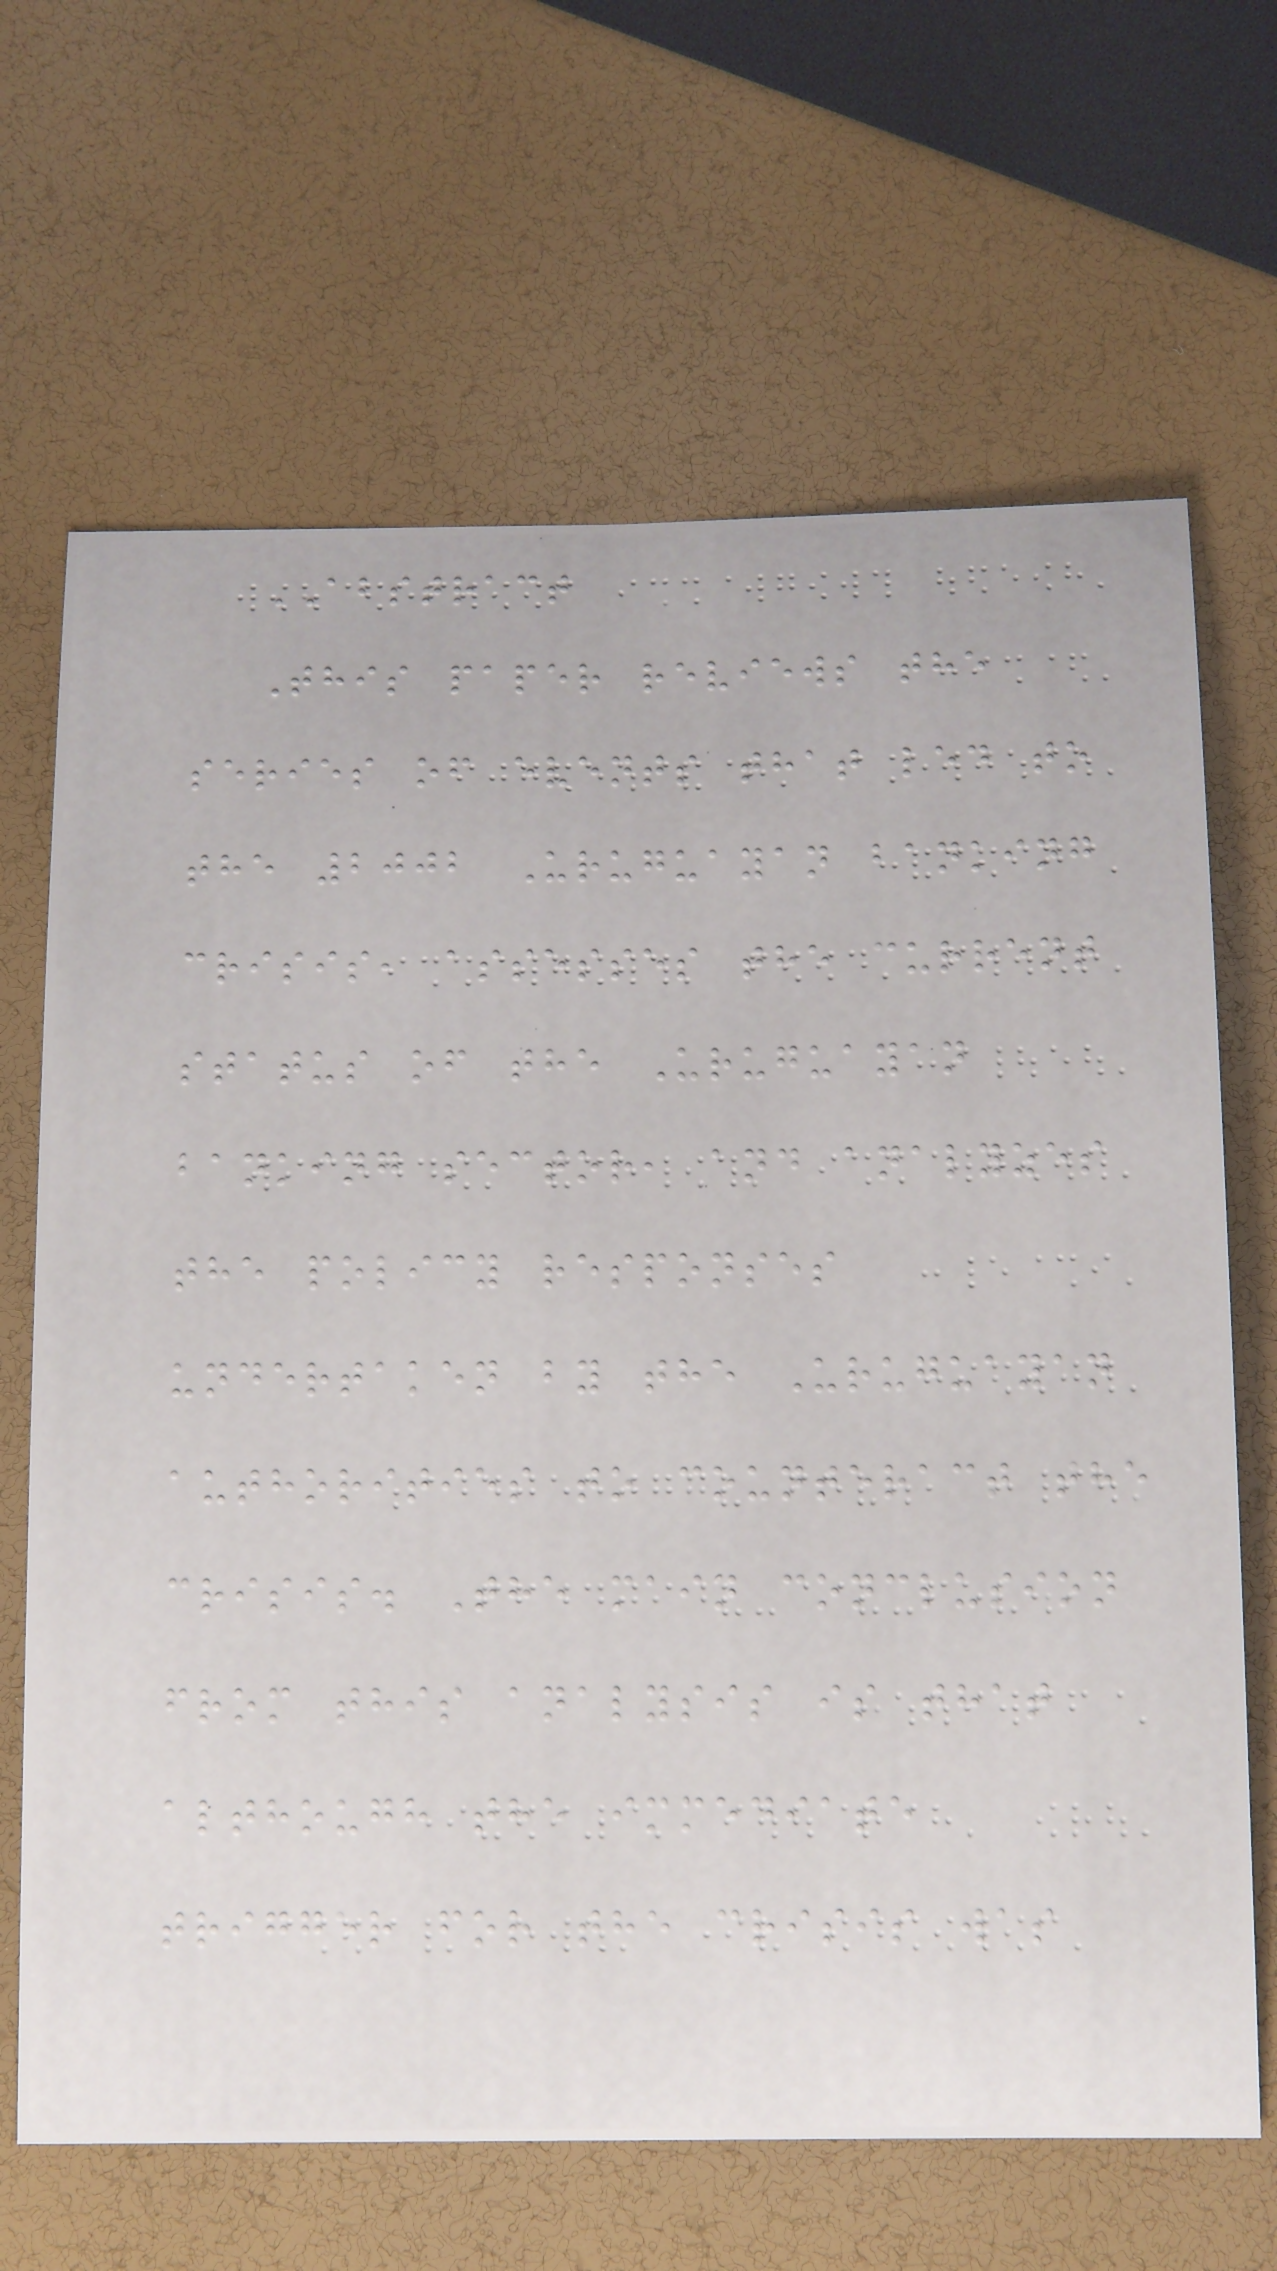ABSTRACT
This paper reviews the
series of events that led to
the 2002 Uruguayan banking
crisis, assesses the current
status of the Uruguayan
banking sector, and analyzes
the policy responses
undertaken by the Uruguayan
authorities to counteract the
crisis. The main conclusion
from this analysis is that
although the immediate
trigger for the crisis was
